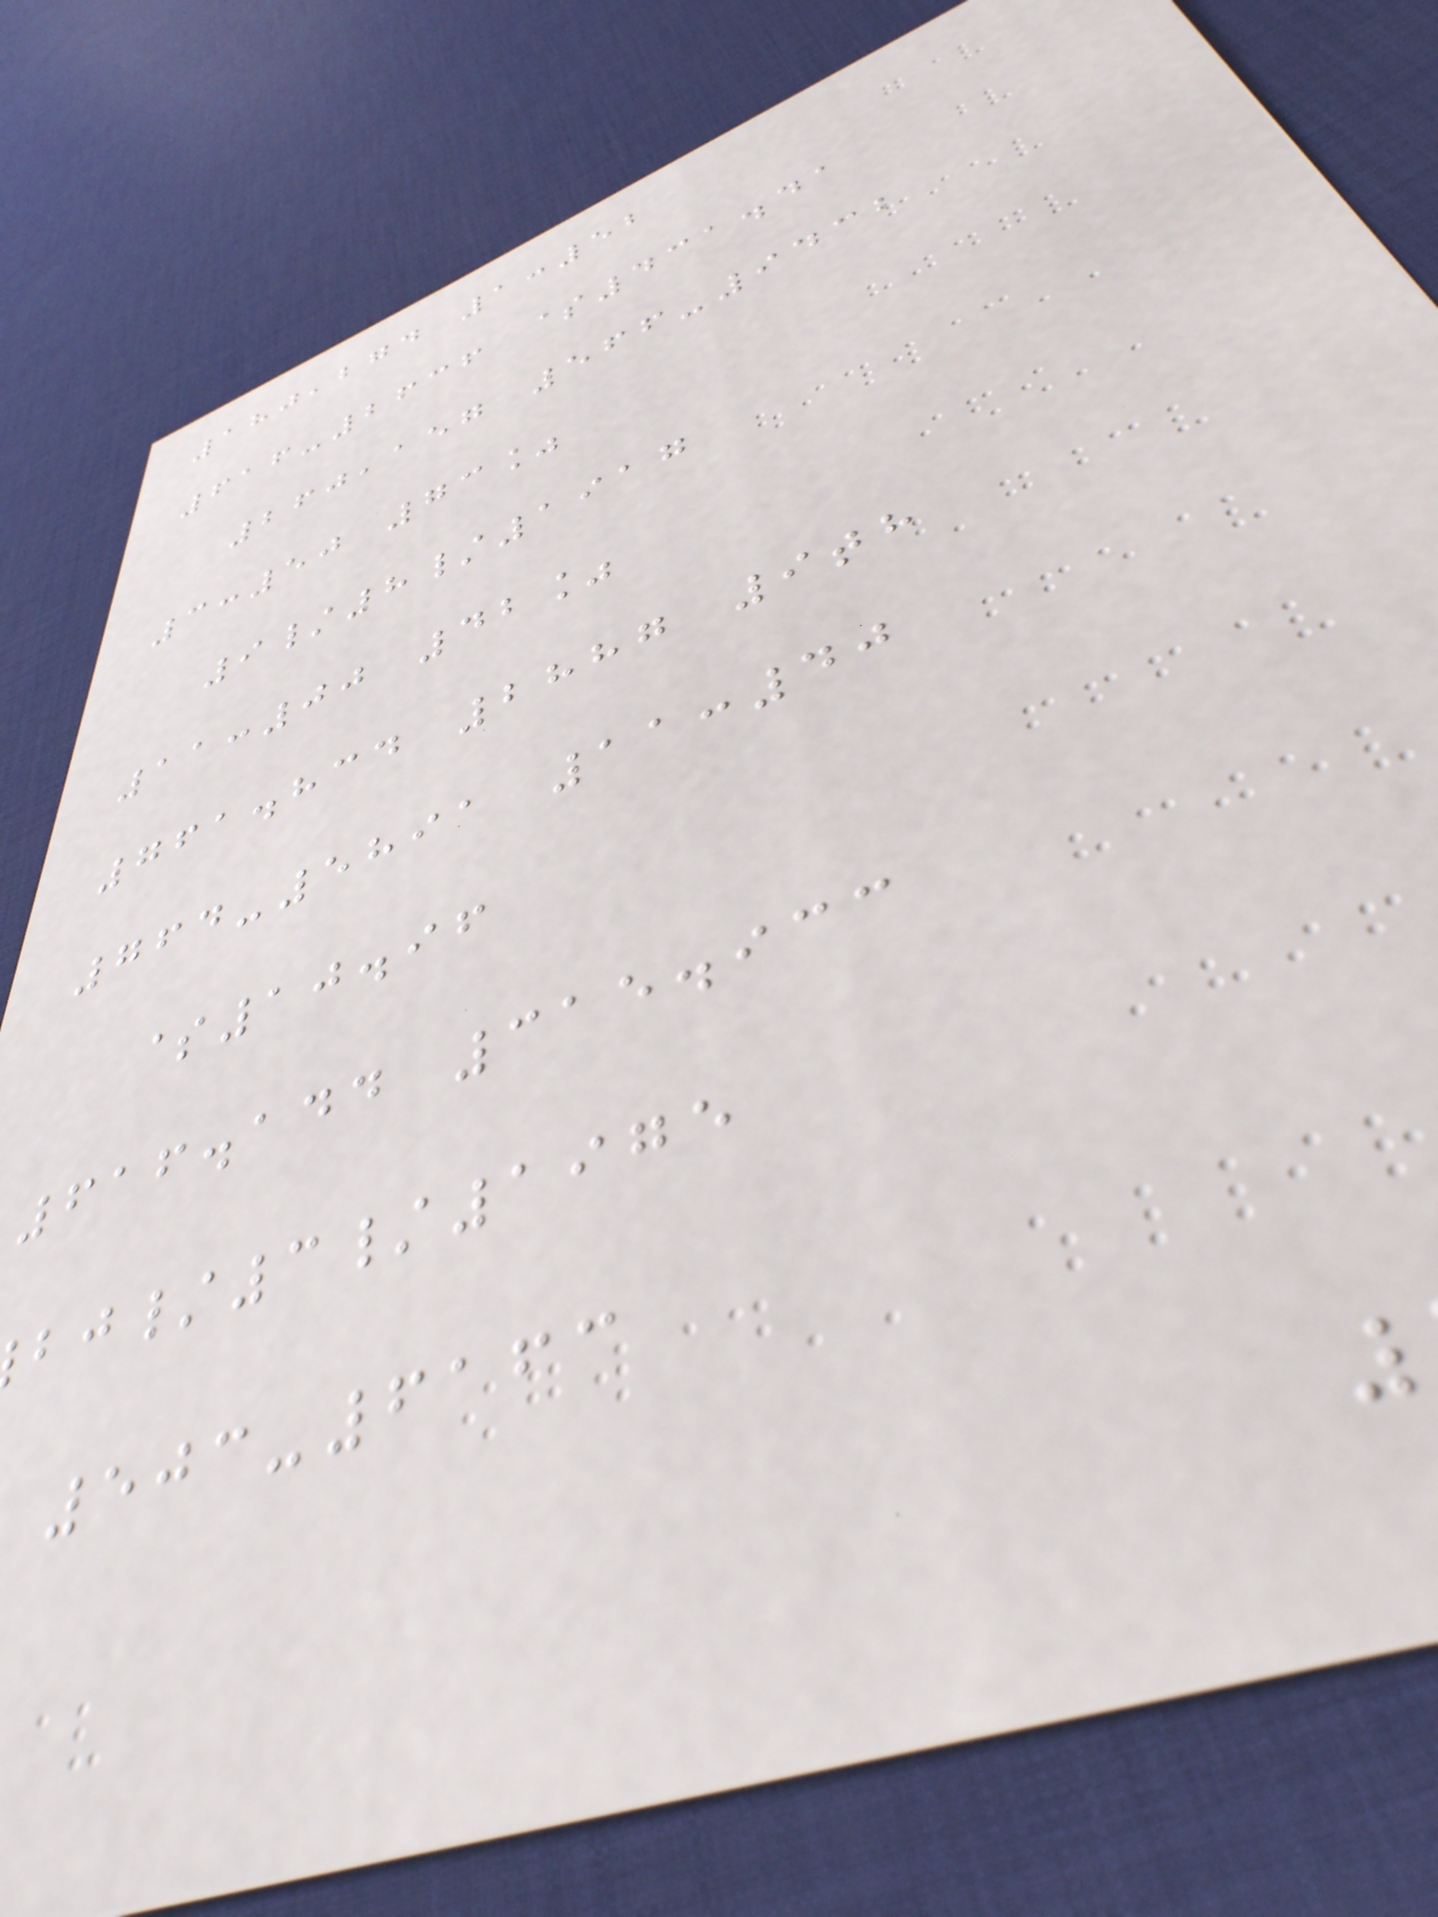180,274 1:52
616-2636 $431.41
260,157 566-9432
3:50 73%
9/8/1917
11:00 42%
761.834 2887 9th
764-5891 11:40
$10.96
616.144 315.933
/3/1975
503-6163
